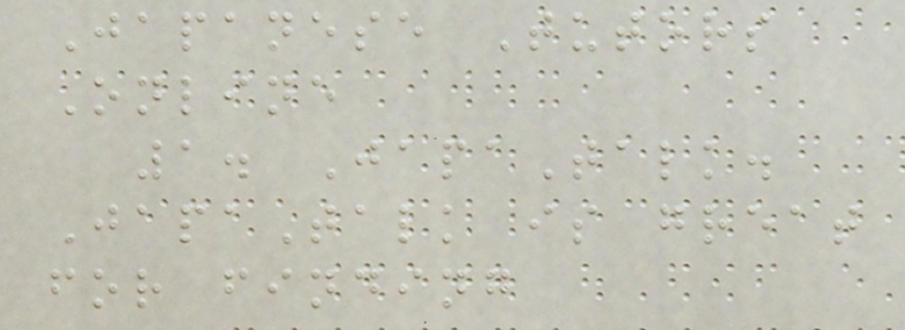Japanese Tutors
Online
1. JapaTalk.
JapaTalk is great
for finding
